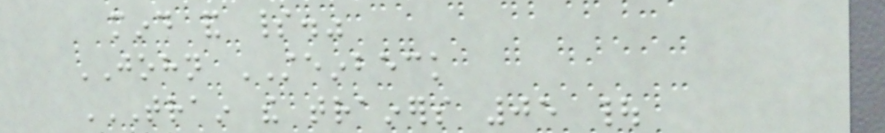mind and spirit."
JOHN STEINBECK
TRAIN THE TRAINERS 05 |
